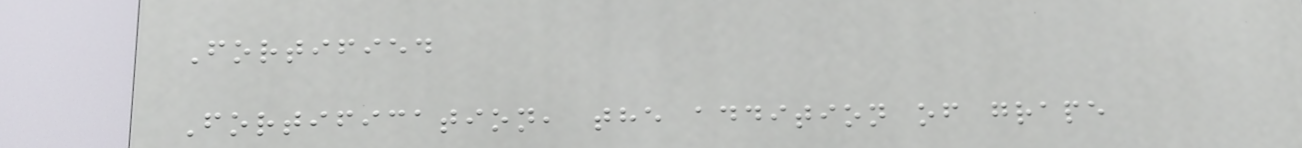Fortified
Fortification, the addition of grape
